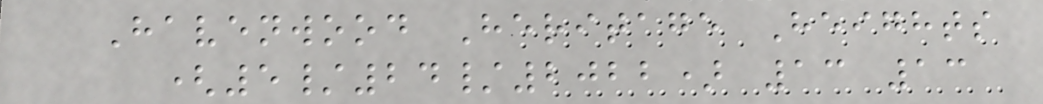Havenwood Heritage Heights
(5/24/2022) 13 13
